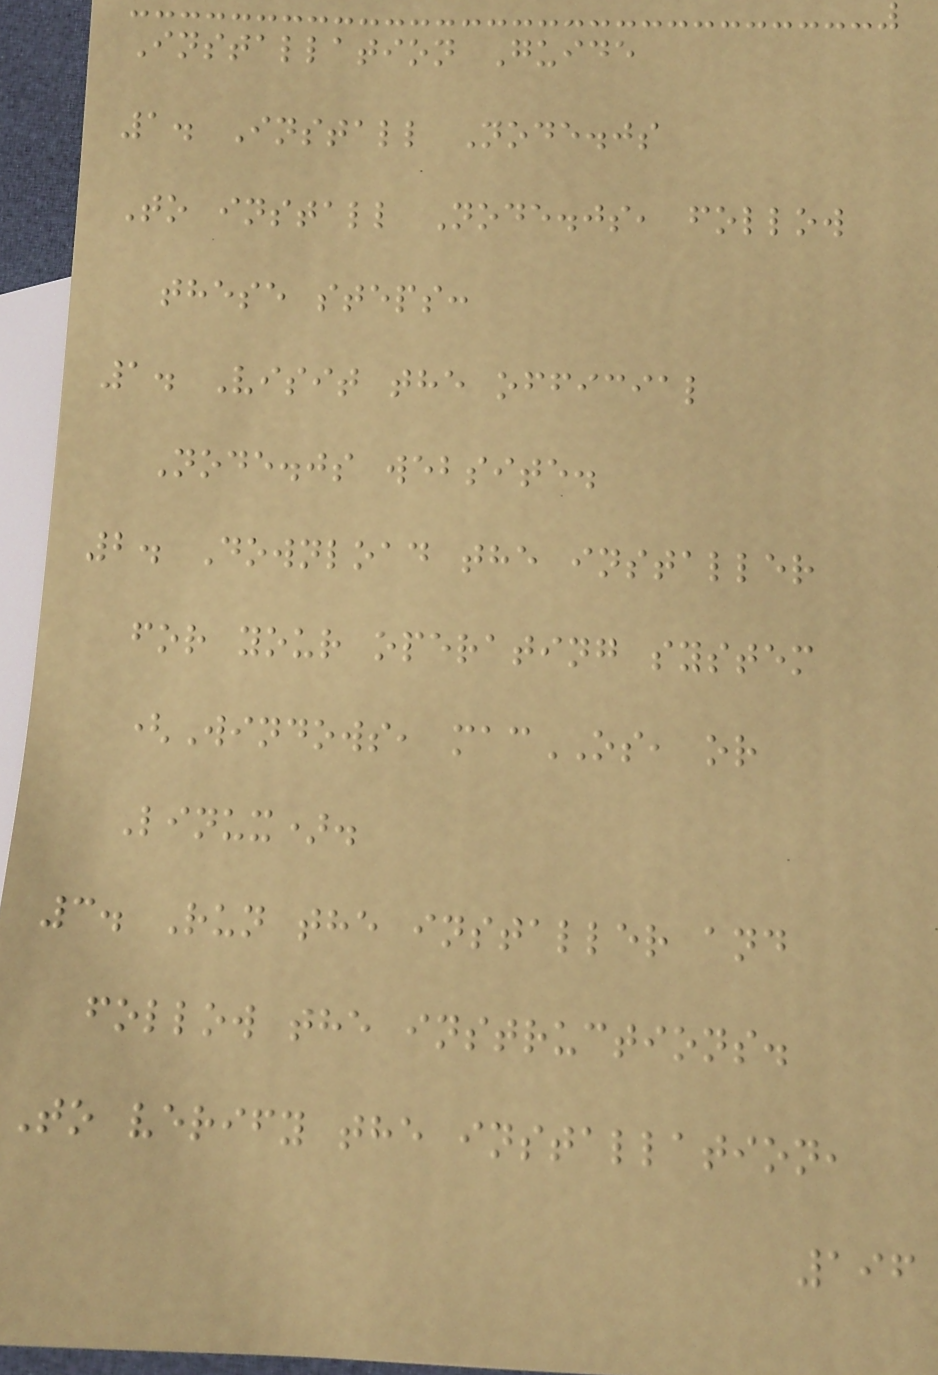Installation Guide
1. Install Node.js
To install Node.js, follow
these steps:
1. Visit the official
Node.js website.
2. Download the installer
for your operating system
(Windows, macOS, or
Linux).
3. Run the installer and
follow the instructions.
To verify the installation,
196
